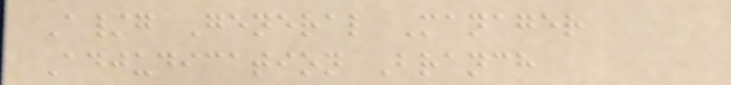A/g General Manager
Adjudication Branch
